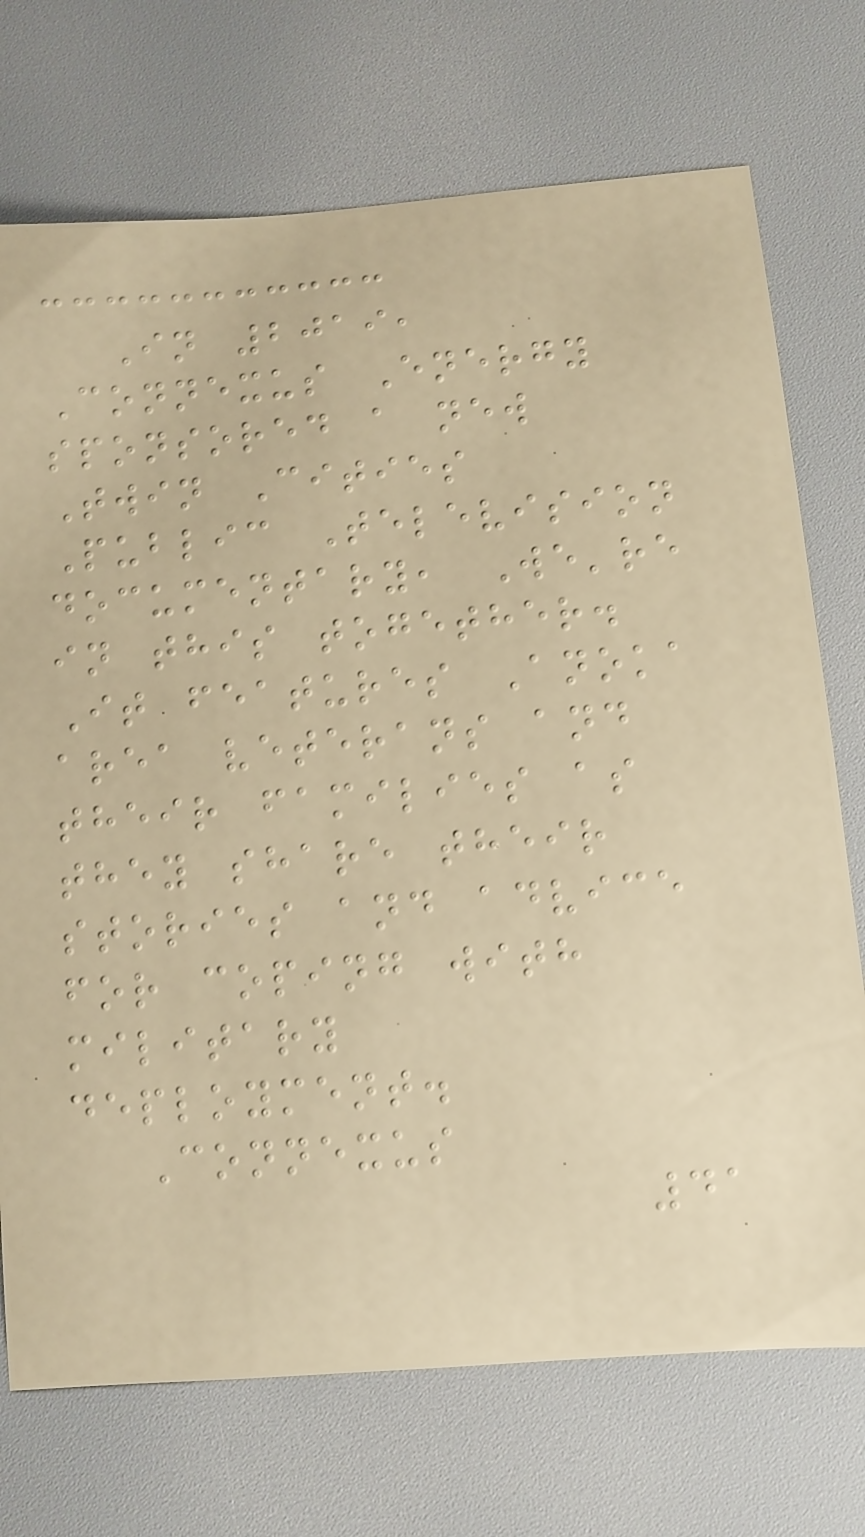In 2019,
Connexus Energy
sponsored a new
Twin Cities
Public Television
documentary, We're
in this together.
It features Anoka
area veterans and
their families as
they share their
stories and advice
for coping with
military
deployment.
Connexus
41
